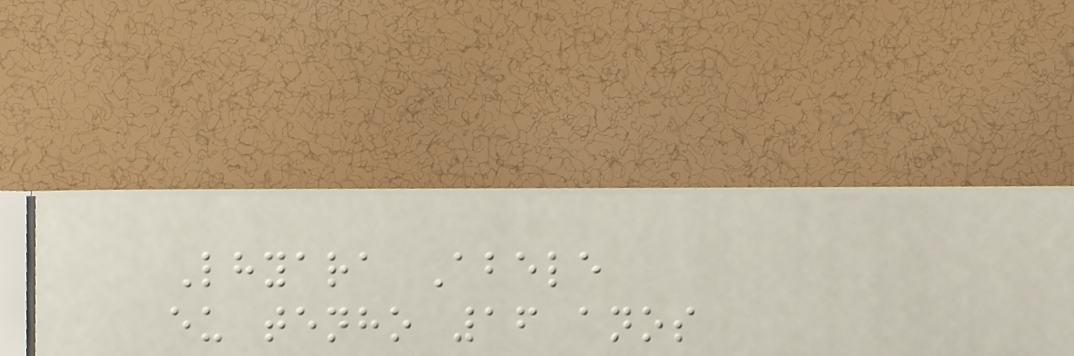Lhyara Abele
eu tenho 16 anos
